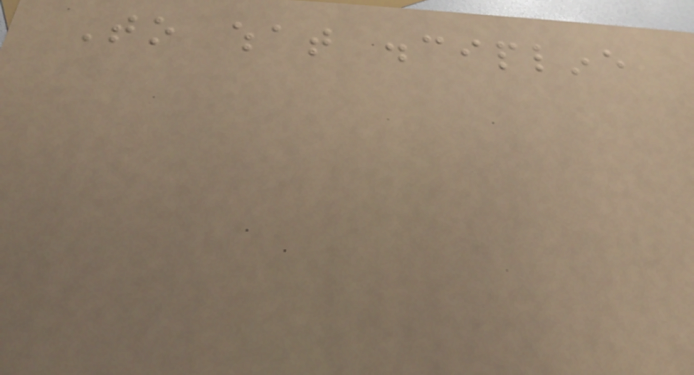To what discipline
